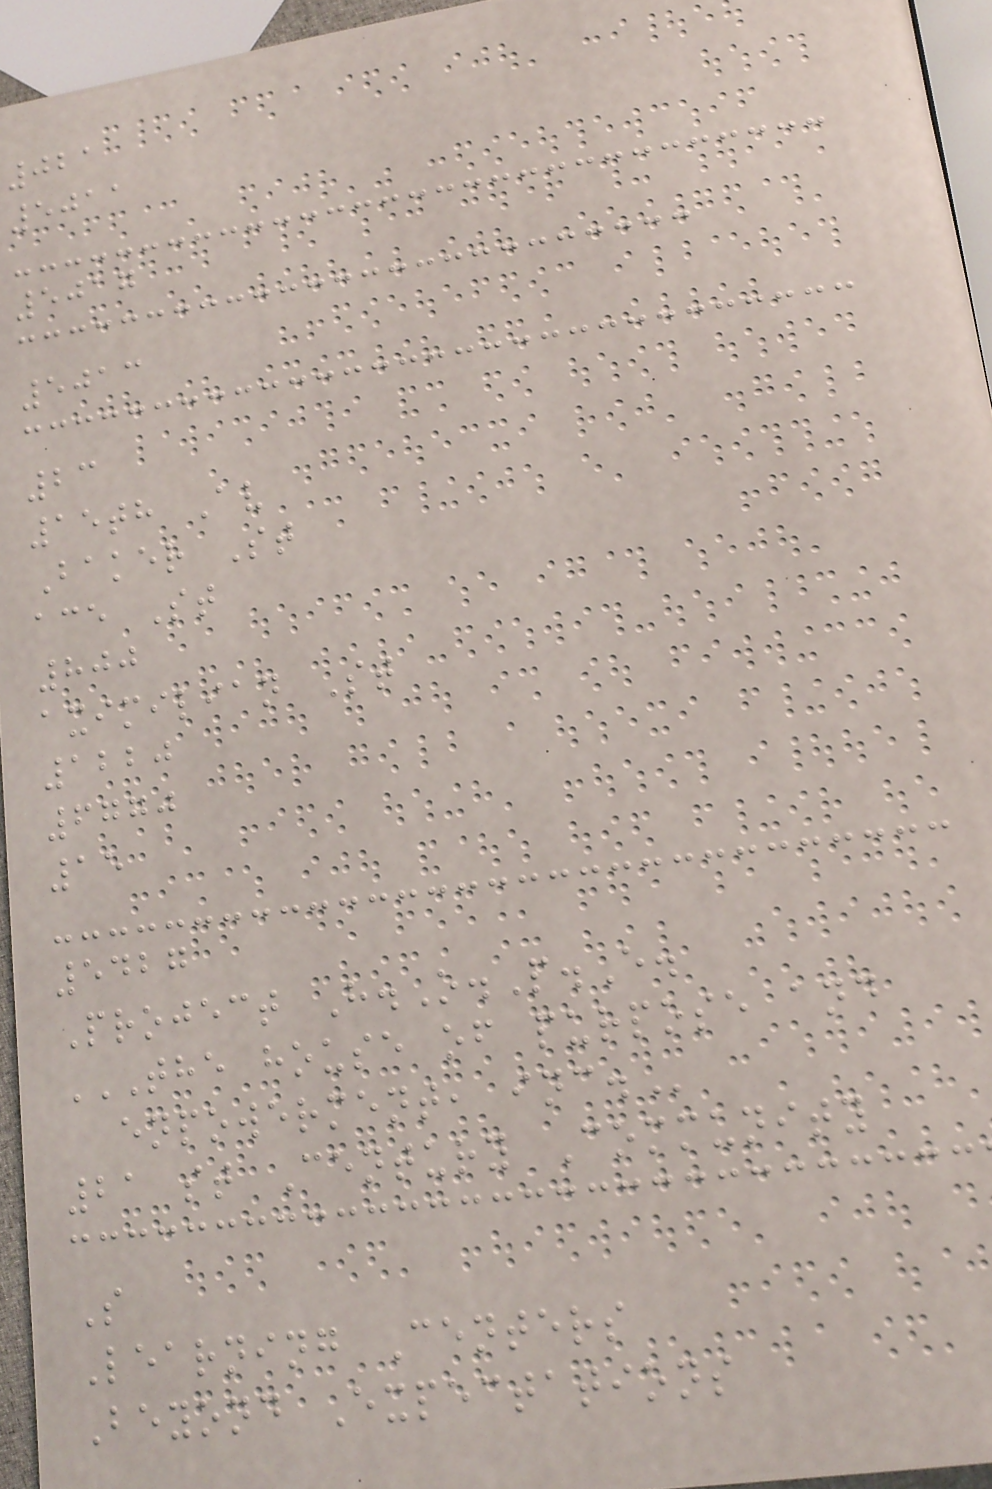021
5011
5017
5013
23
15th Av
Baker St
ace St
800
aximilian St
1220
6770
15
5427
Project H.O.P.E.
THE HOUSE OF PURPOSE AND
ENPOWERMENT, INC.
21 st Century Community
S
Learning Centers
Beyond Expectations
